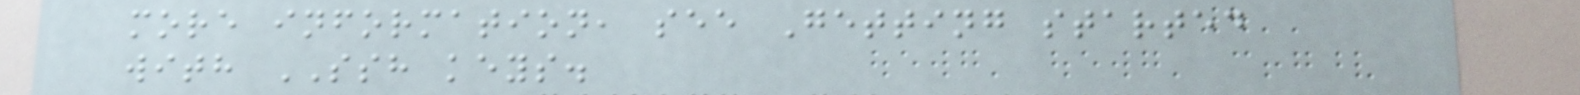more information, see Getting started
with SSH keys.
